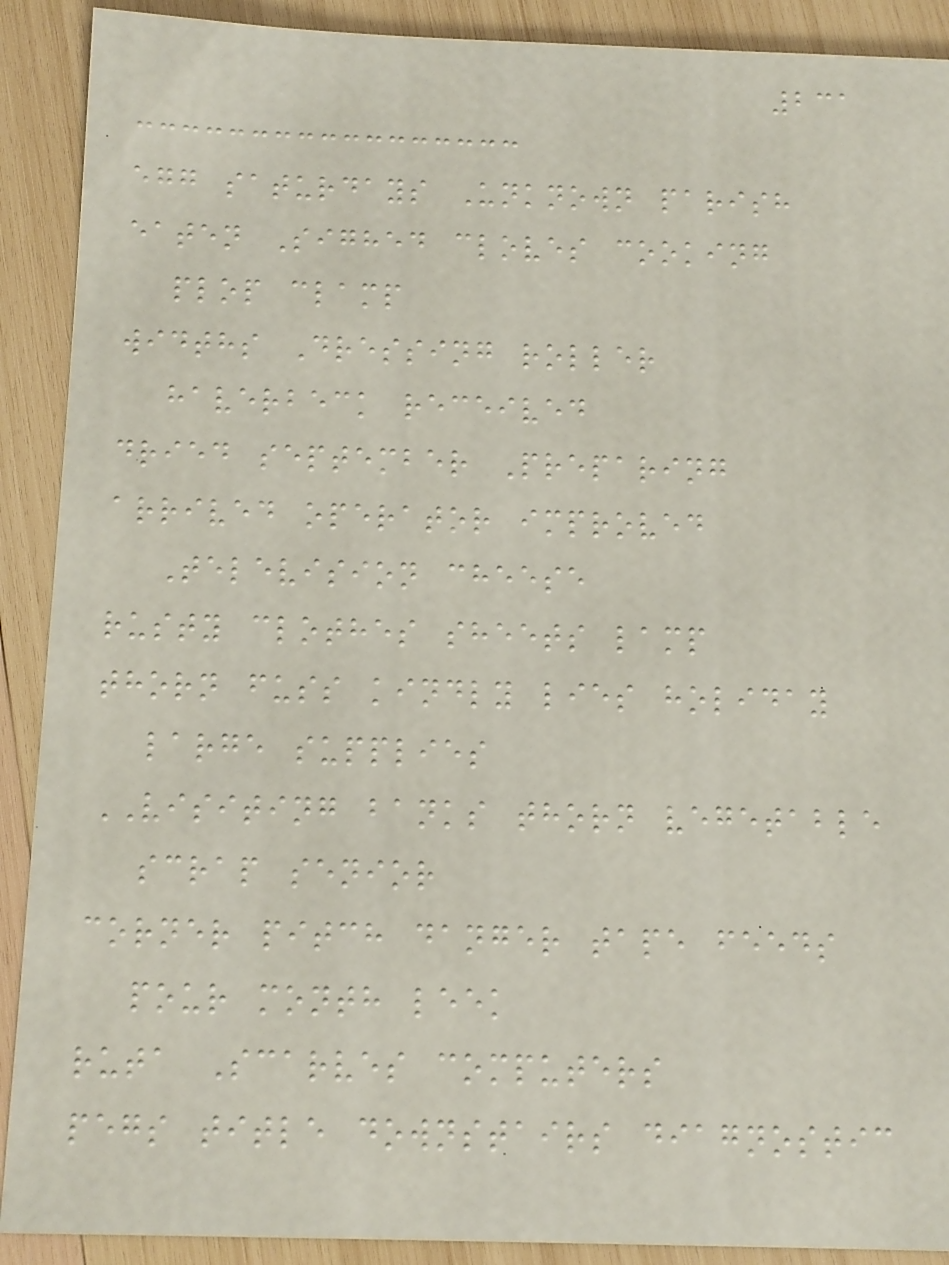231
egg saturdays Unknown parish
eaten Sighed cloves cooking
plop clamp
widths Dressing roller
haverbeck received
dried september Preparing
arrived operator improved
Television cheese
rusty clothes sheets lamp
thorn fuss kindly lies holiday
large supplies
VISITING banks thorn vegetable
scrap senior
corner pitch danger tape feeds
pour month leek
ruta Scarves computers
pegs title downstairs diagnostic
